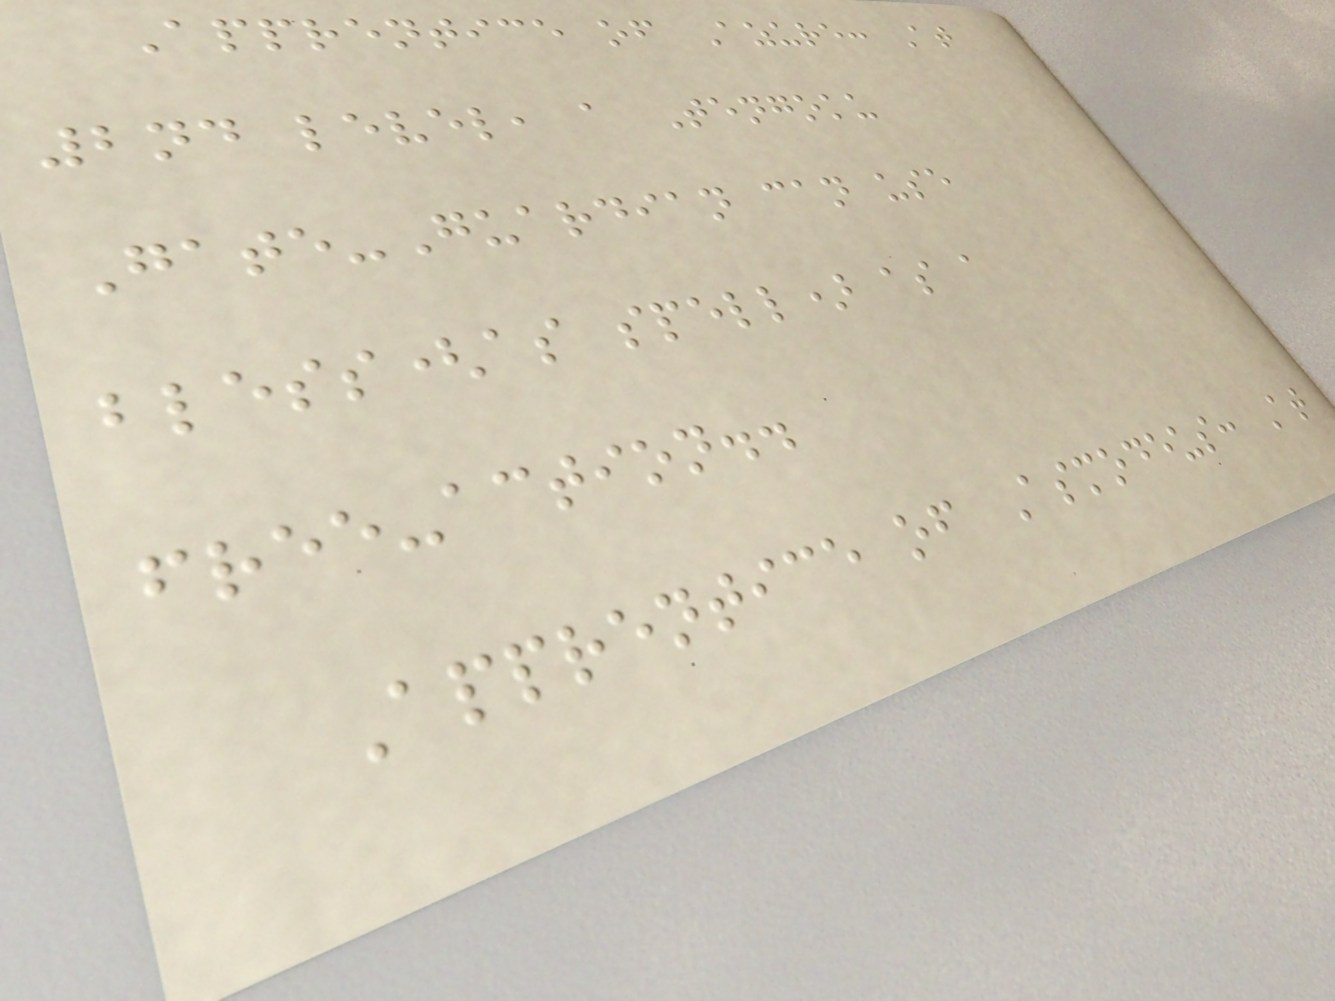Apprentice of Azure: At
2nd level, a Tengoku
Gate-Guardian can use
bless(as spell) as a
free-action..
Apprentice of Asmodeus: At
